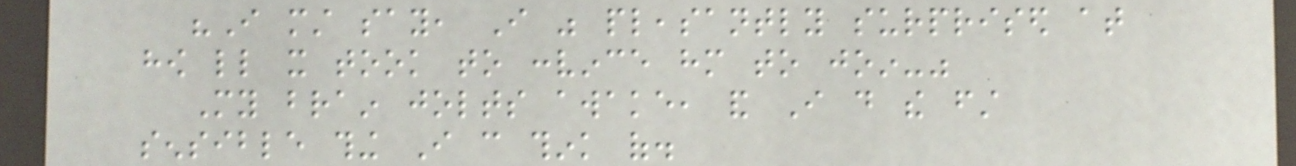"I must say, I was pleasantly surprised at
how little it took to convince him to join-"
My brain jolts awake, and I do the first
sensible thing I can think of.
